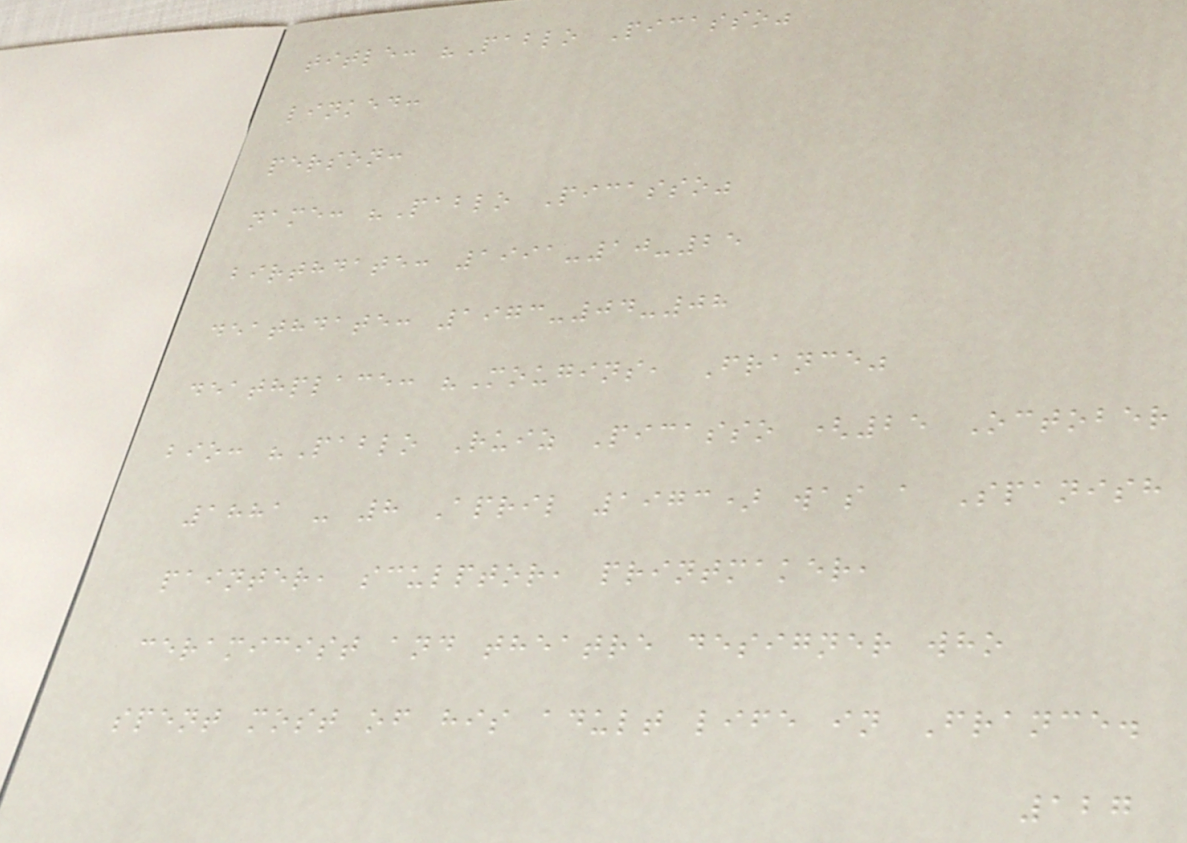title: "Pablo Picasso"
linked:
person:
name: "Pablo Picasso"
birthdate: 1991-10-25
deathdate: 1973-04-08
deathplace: "Mougins, France"
bio: "Pablo Ruiz Picasso (25 October
1881 - 8 April 1973) was a Spanish
painter, sculptor, printmaker,
ceramicist and theatre designer who
spent most of his adult life in France.
127
